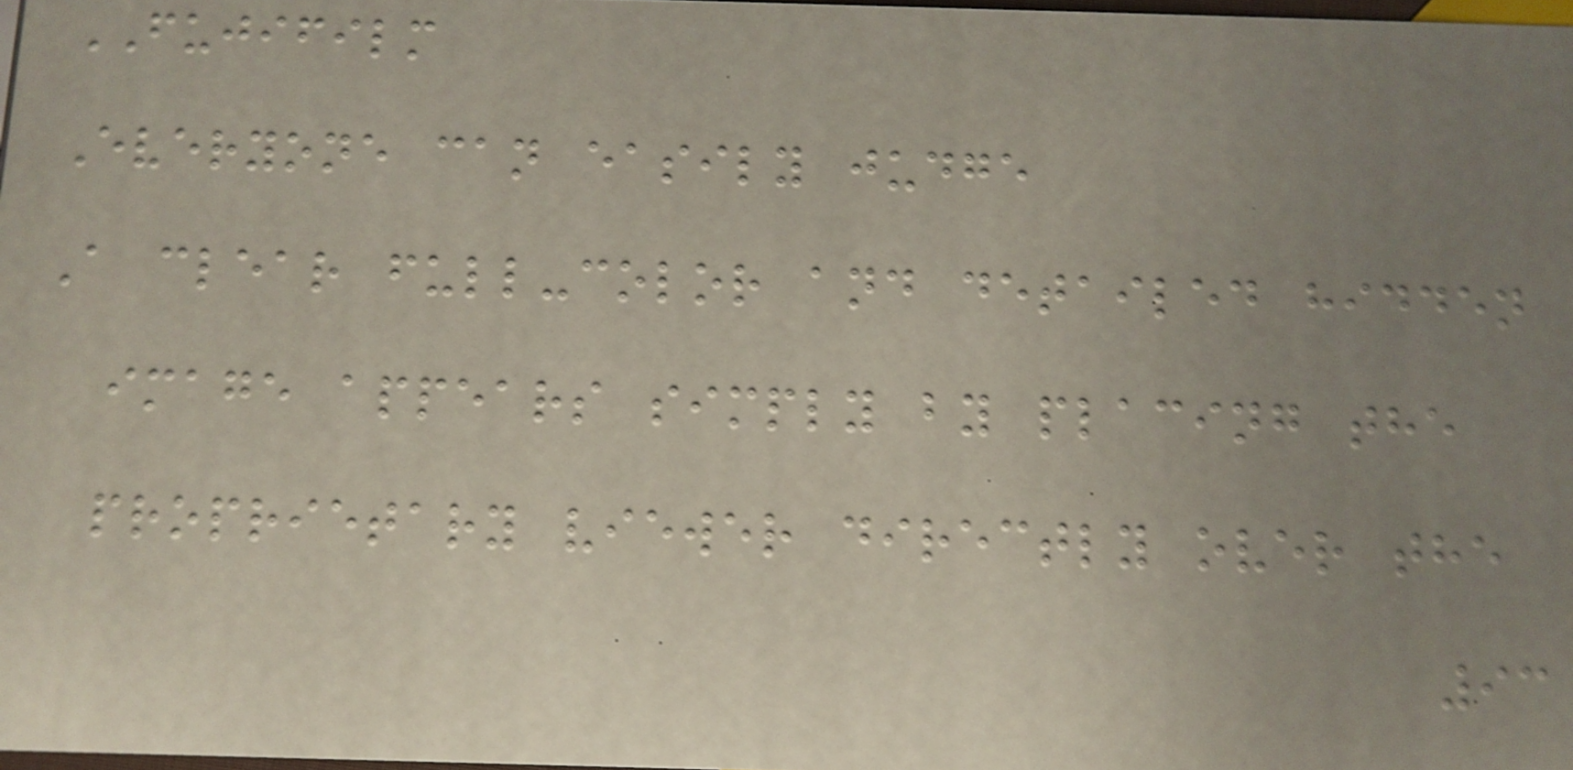FUJIFILM
Everyone can easily judge
A clear full-color and detailed hidden
image appears simply by placing the
proprietary viewer directly over the
93
